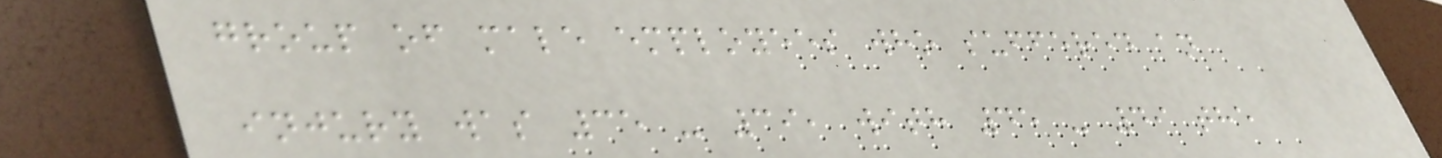group of male employees who suffered an
injury was 35 - 39, with 45 - 49 the
